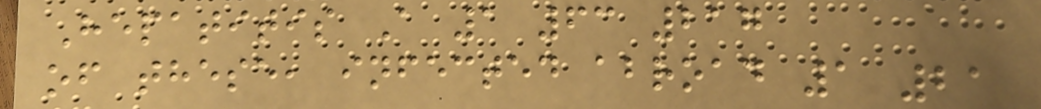Hepatitis A 1 63 217
of these, infected abroad 1 21
